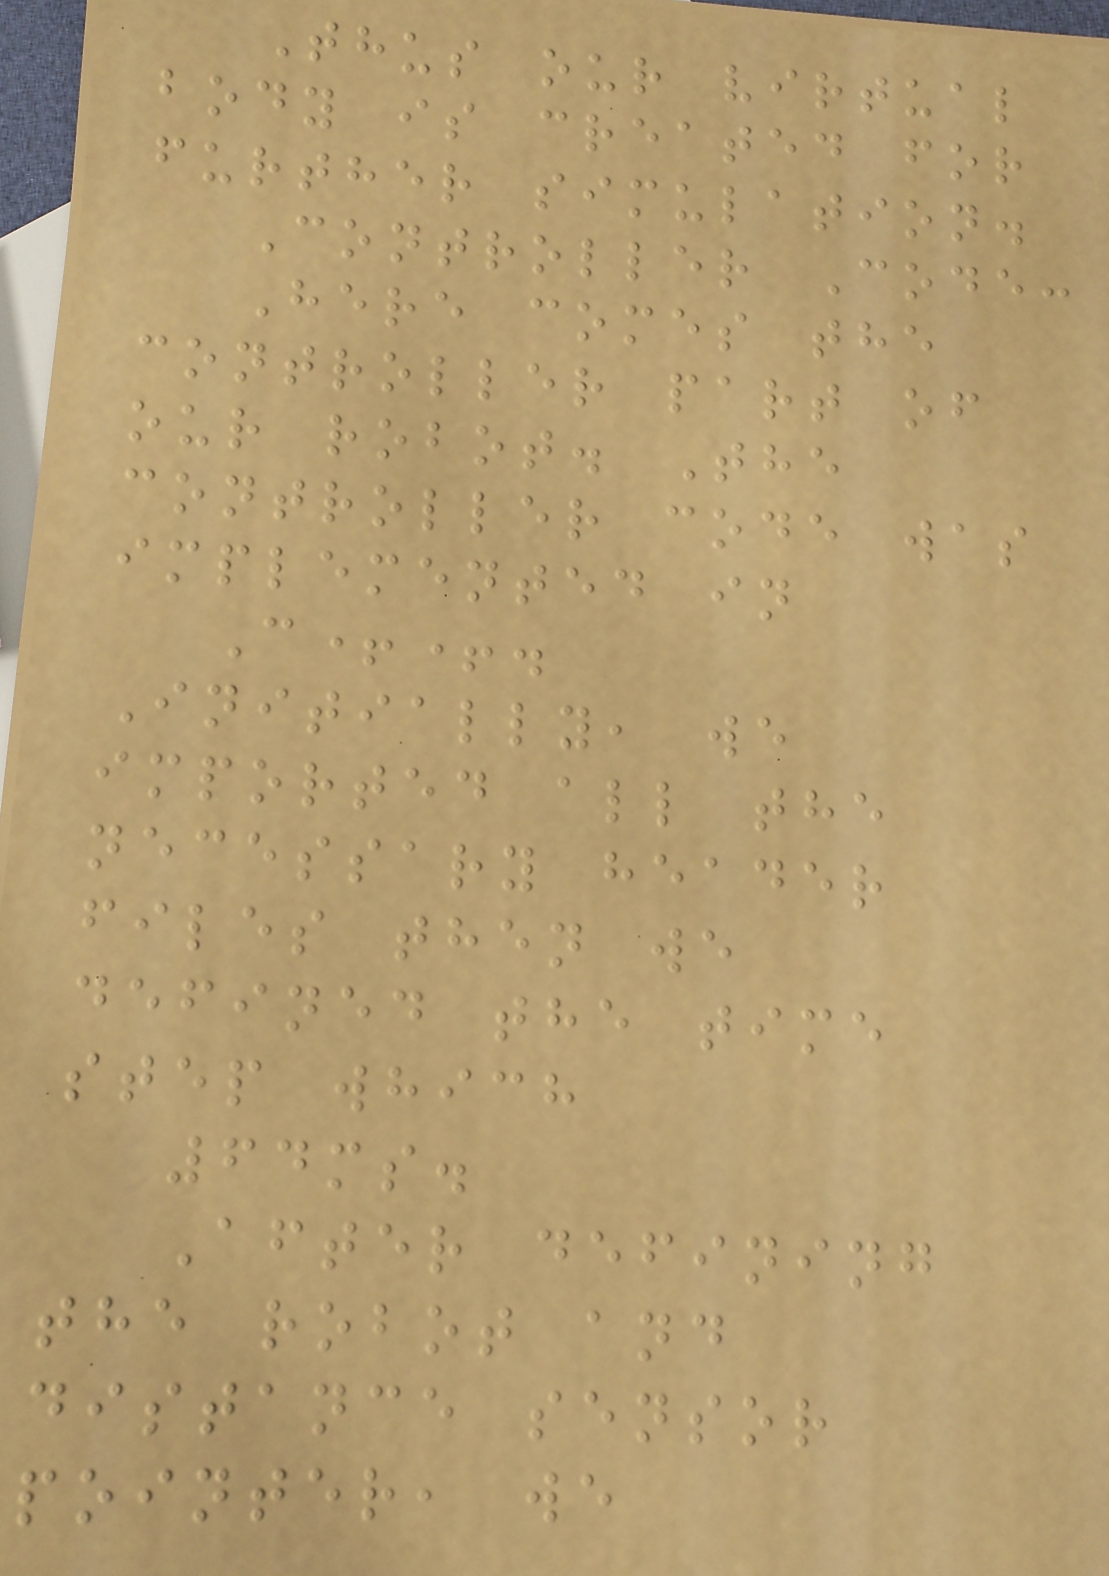Thus our virtual
body is created for
further simulation.
Controller Code:
Here comes the
controller part of
our robot. The
controller code was
implemented in
C++.
Initially, we
imported all the
necessary header
files then we
defined the time
step which
64ms.
After defining
the robot and
distance sensor
pointer, we
